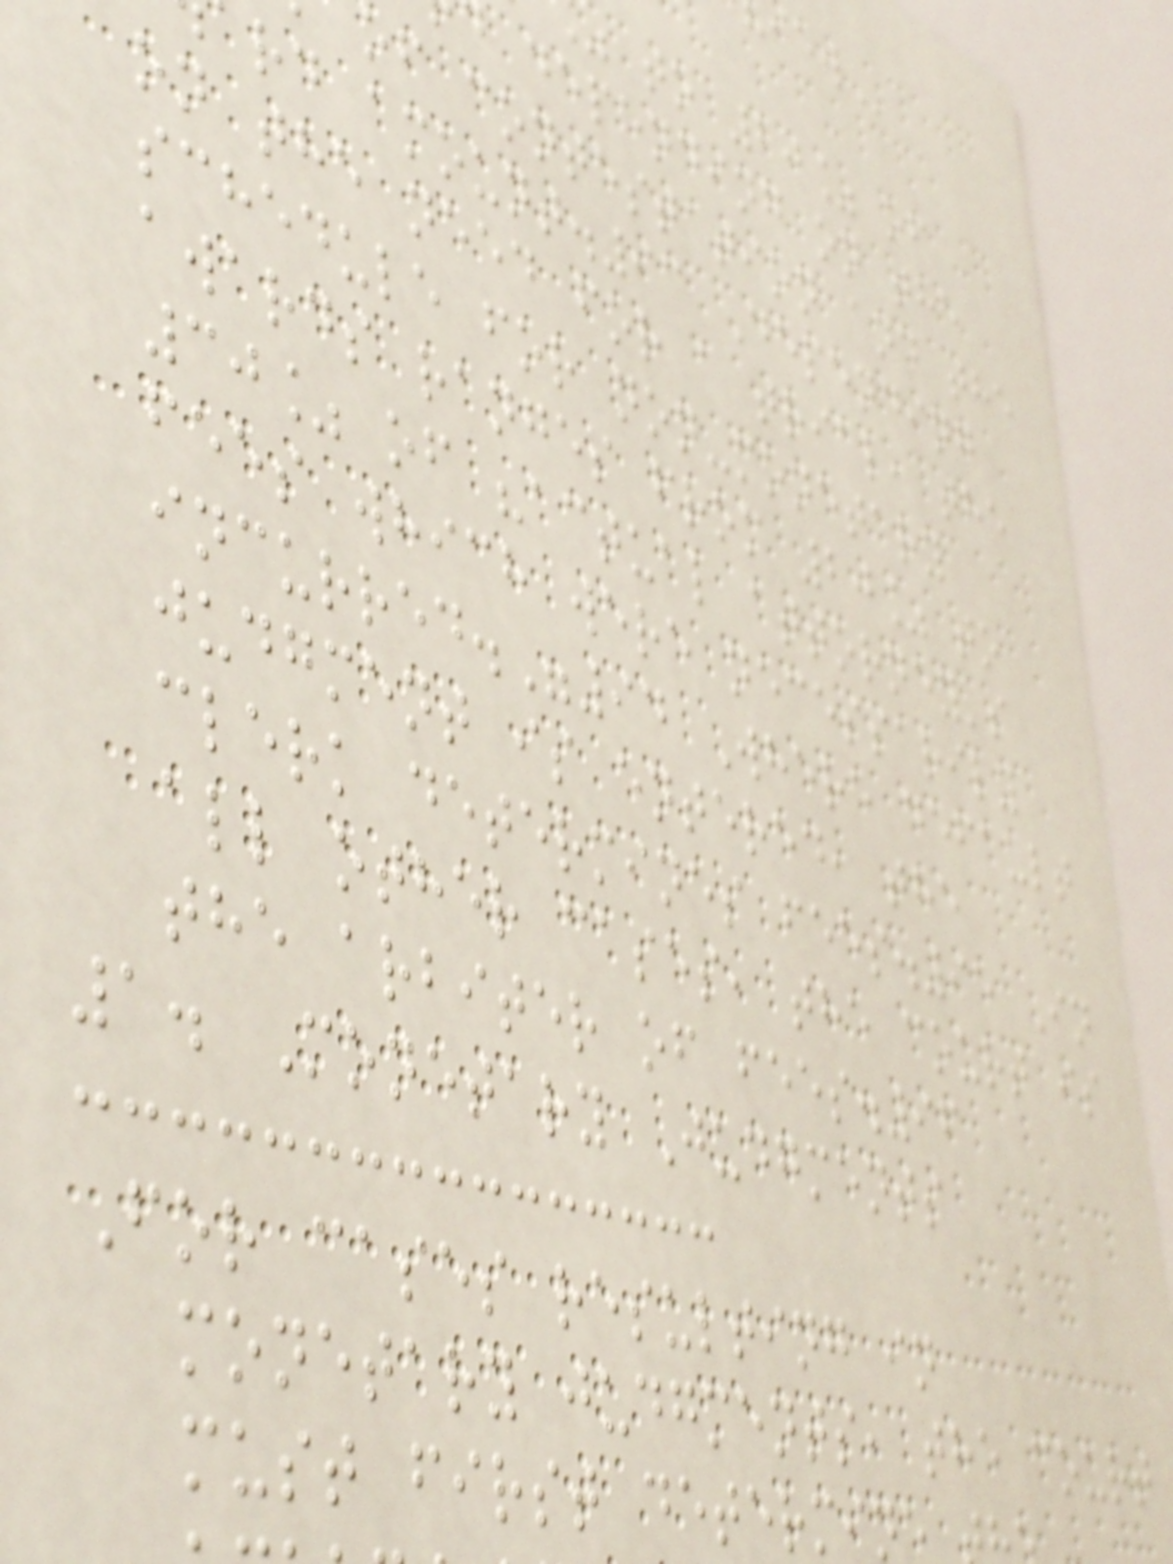to 20% of
depending on the
of contestation and the
rd amount.93 Depending
on the need for a trial, the
schedule for non-monetary
awards ranges from 20% to
30% of "actual attorney's
fees which were necessarily
incurred."94 Where default
judgment is entered, the
clerk determines fees.95 In
all other cases, the court is
the arbiter of fees.96
1. Monetary Judgments
For cases resulting in
monetary judgments, the court
must first determine
